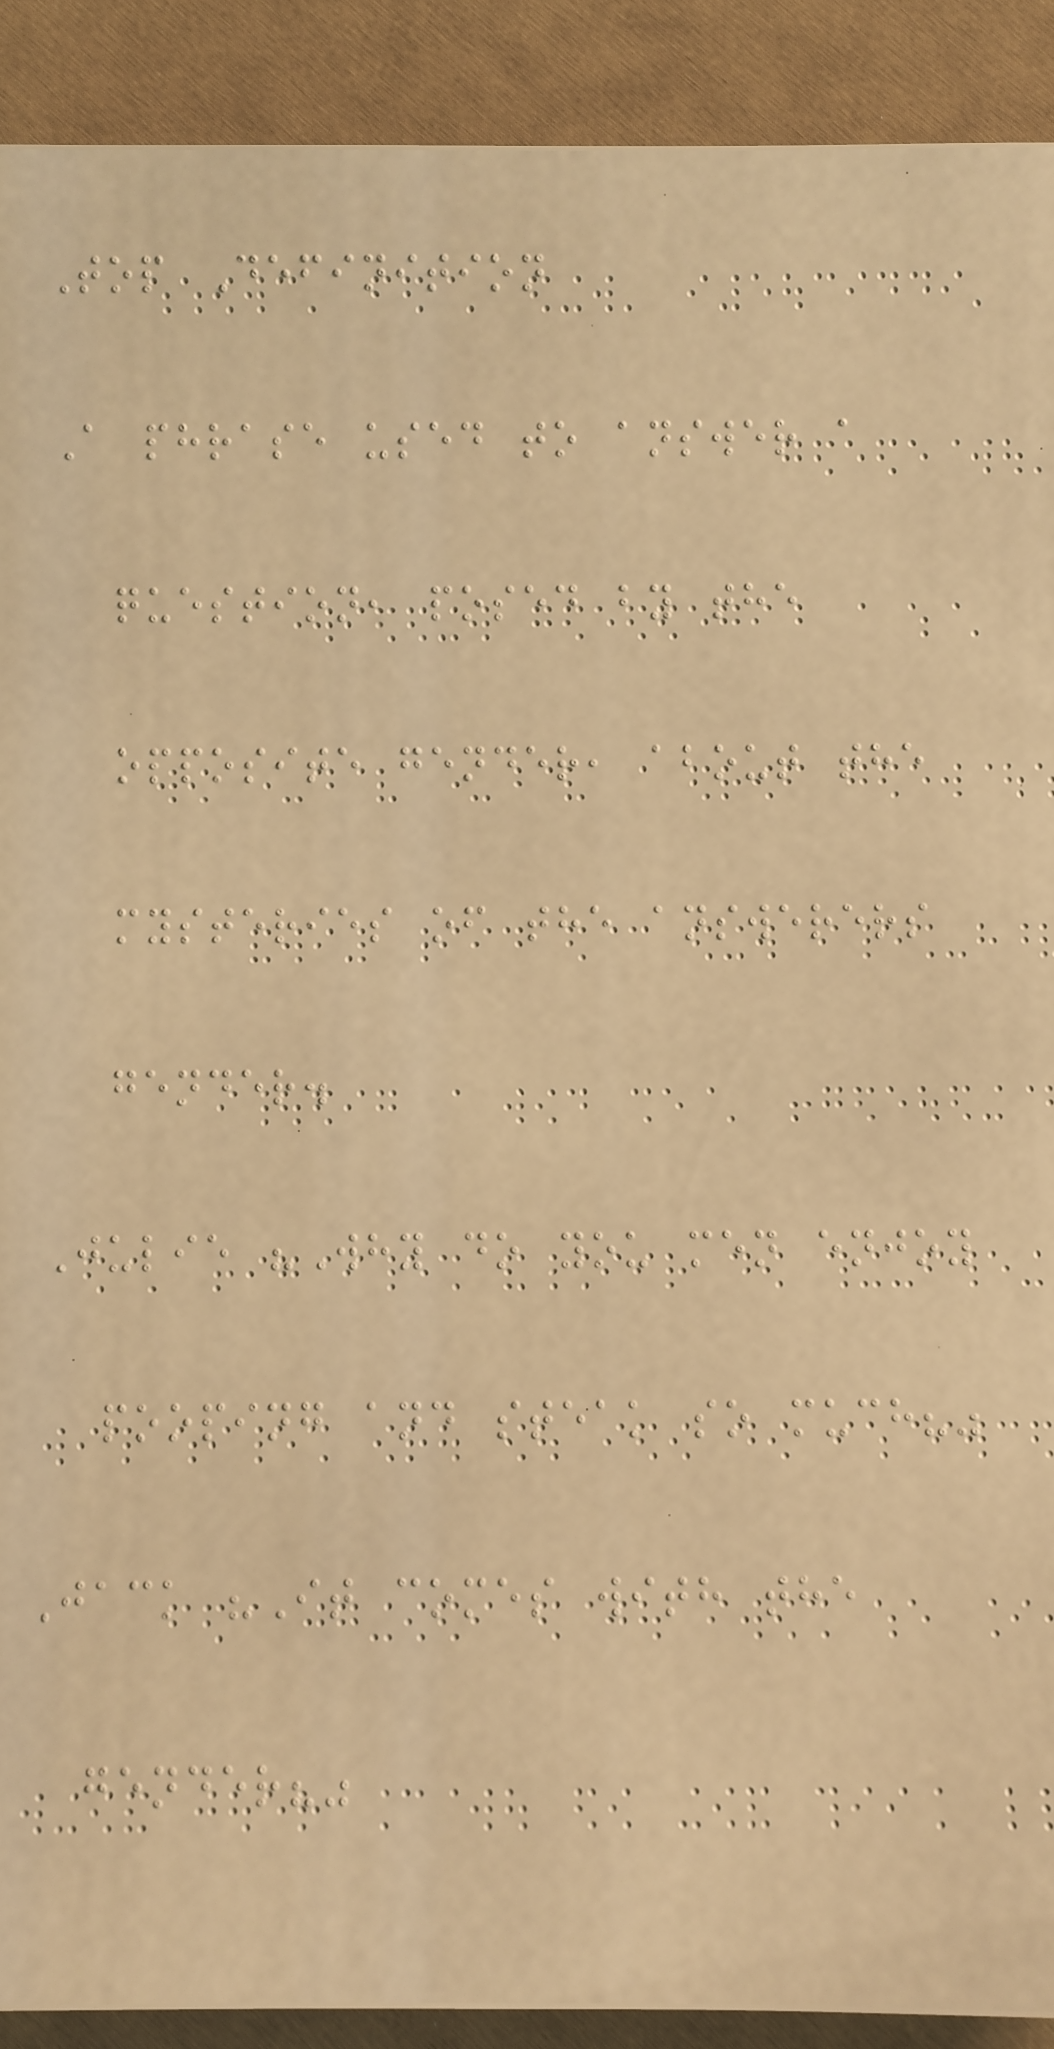Top Definition
A phrase used to answer a
question, posed by the
opposite gender, about the
mysteries of the answerers
gender.
Julie "Why do you men enjoy
pooping and steak so much?"
Jack "It comes with the
gender?"
